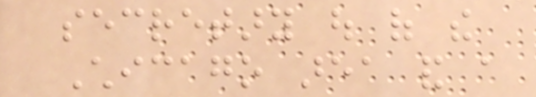secretary out of the
Chicago area and a
